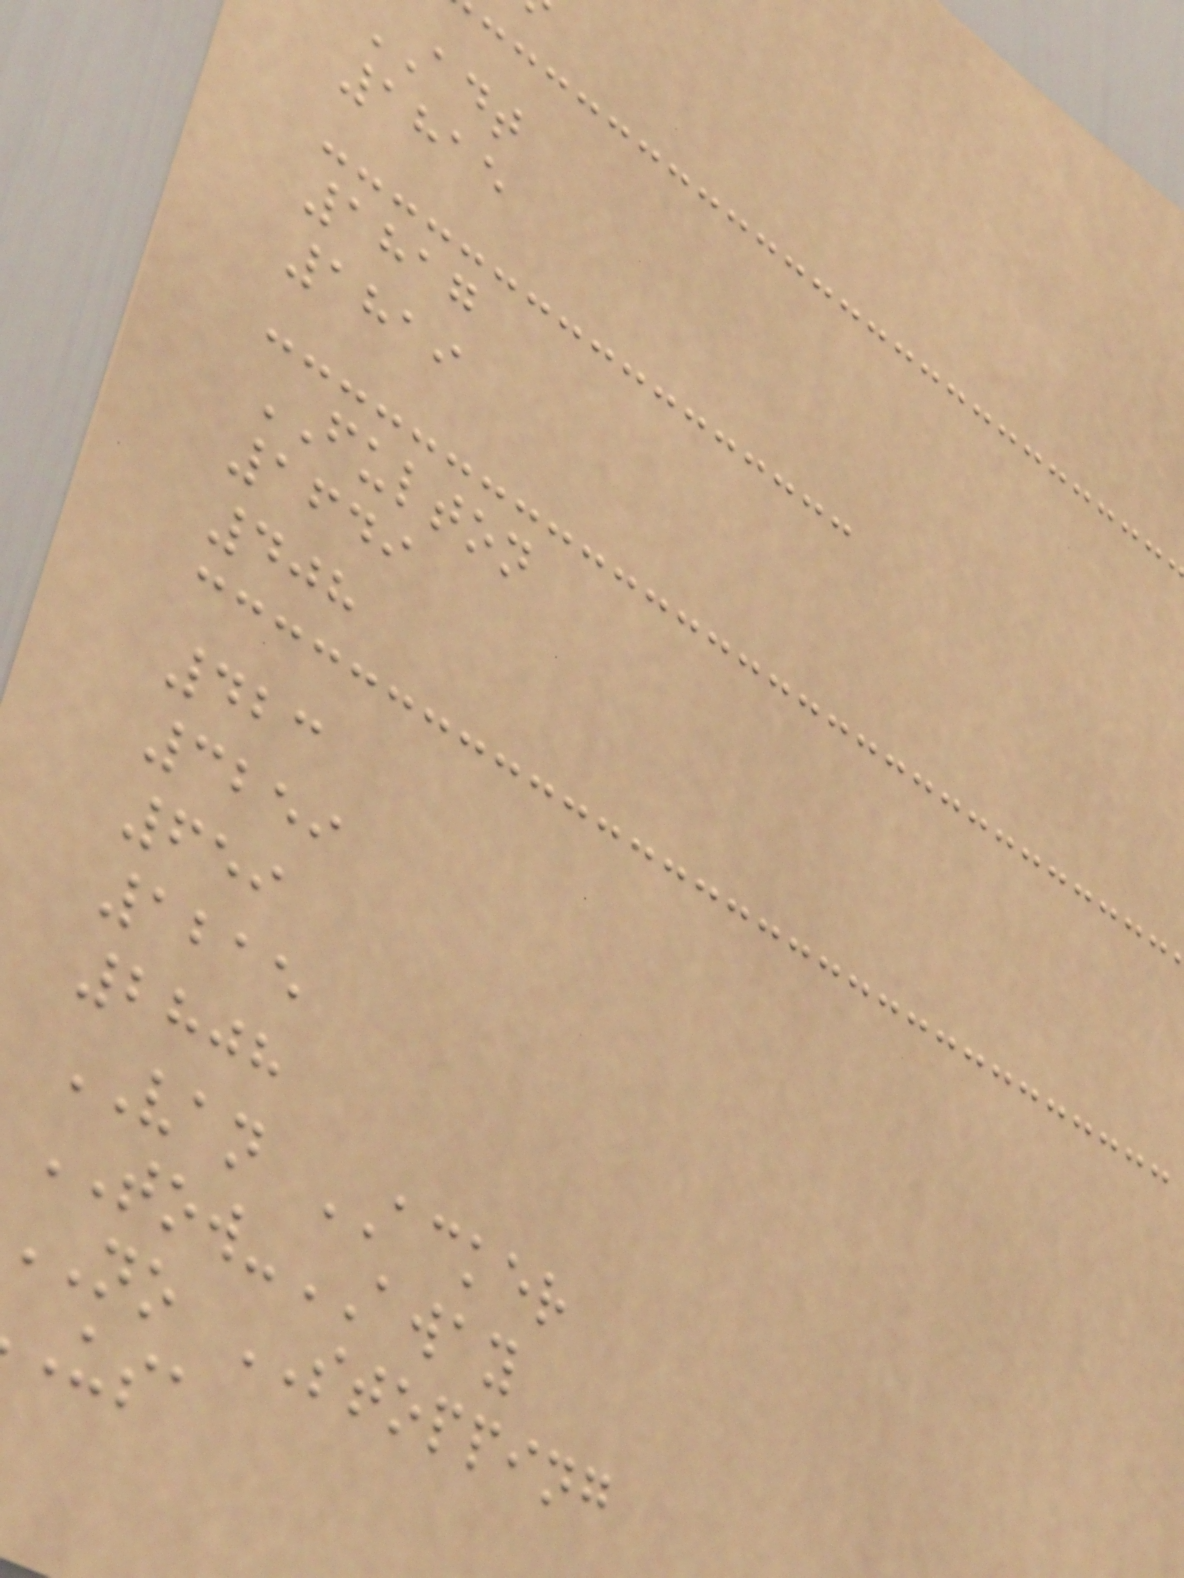1815
1817
1819
FULTON
1649
408
423
3259
659
1215
2808
VAN ACKER
TOW-AWAY
NO STOPPING
